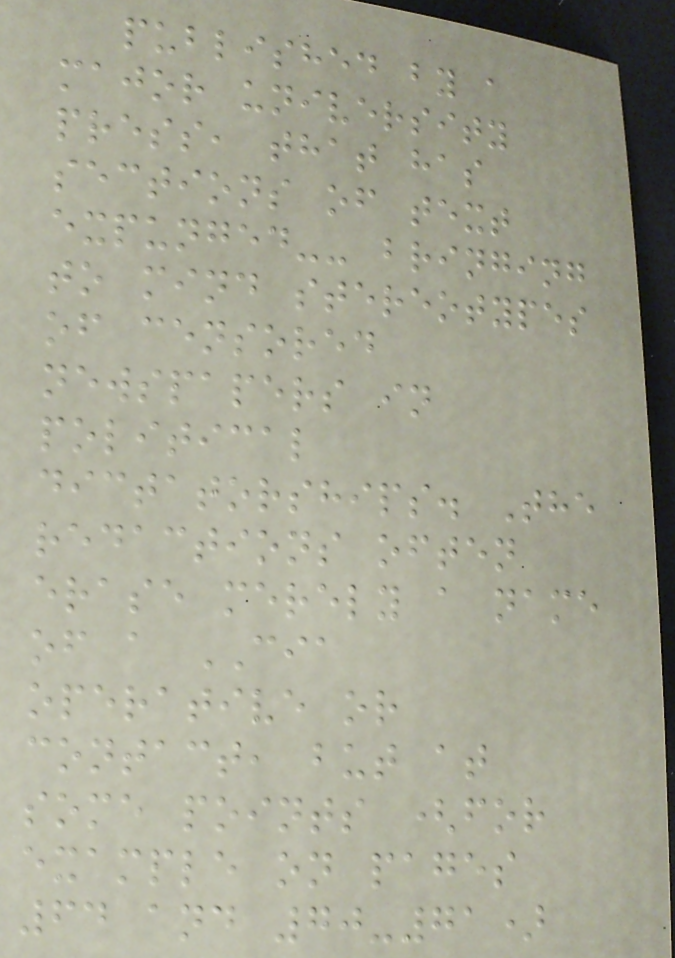published by a
major university
press, that has
sections of text
expunged-- bringing
to mind stereotypes
of censored
newspapers in
political
dictatorships. The
redactions often
erase merely a name
of a CIA
operative or
contact, but at
some points (for
example on pages
64 and 70-71)
